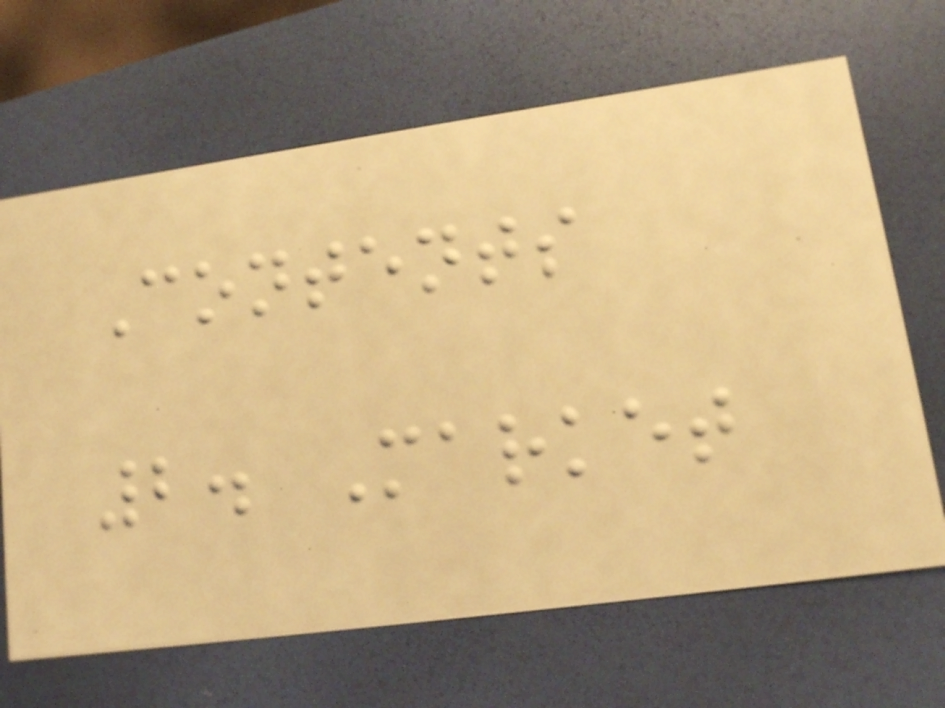Contents
2. Market
